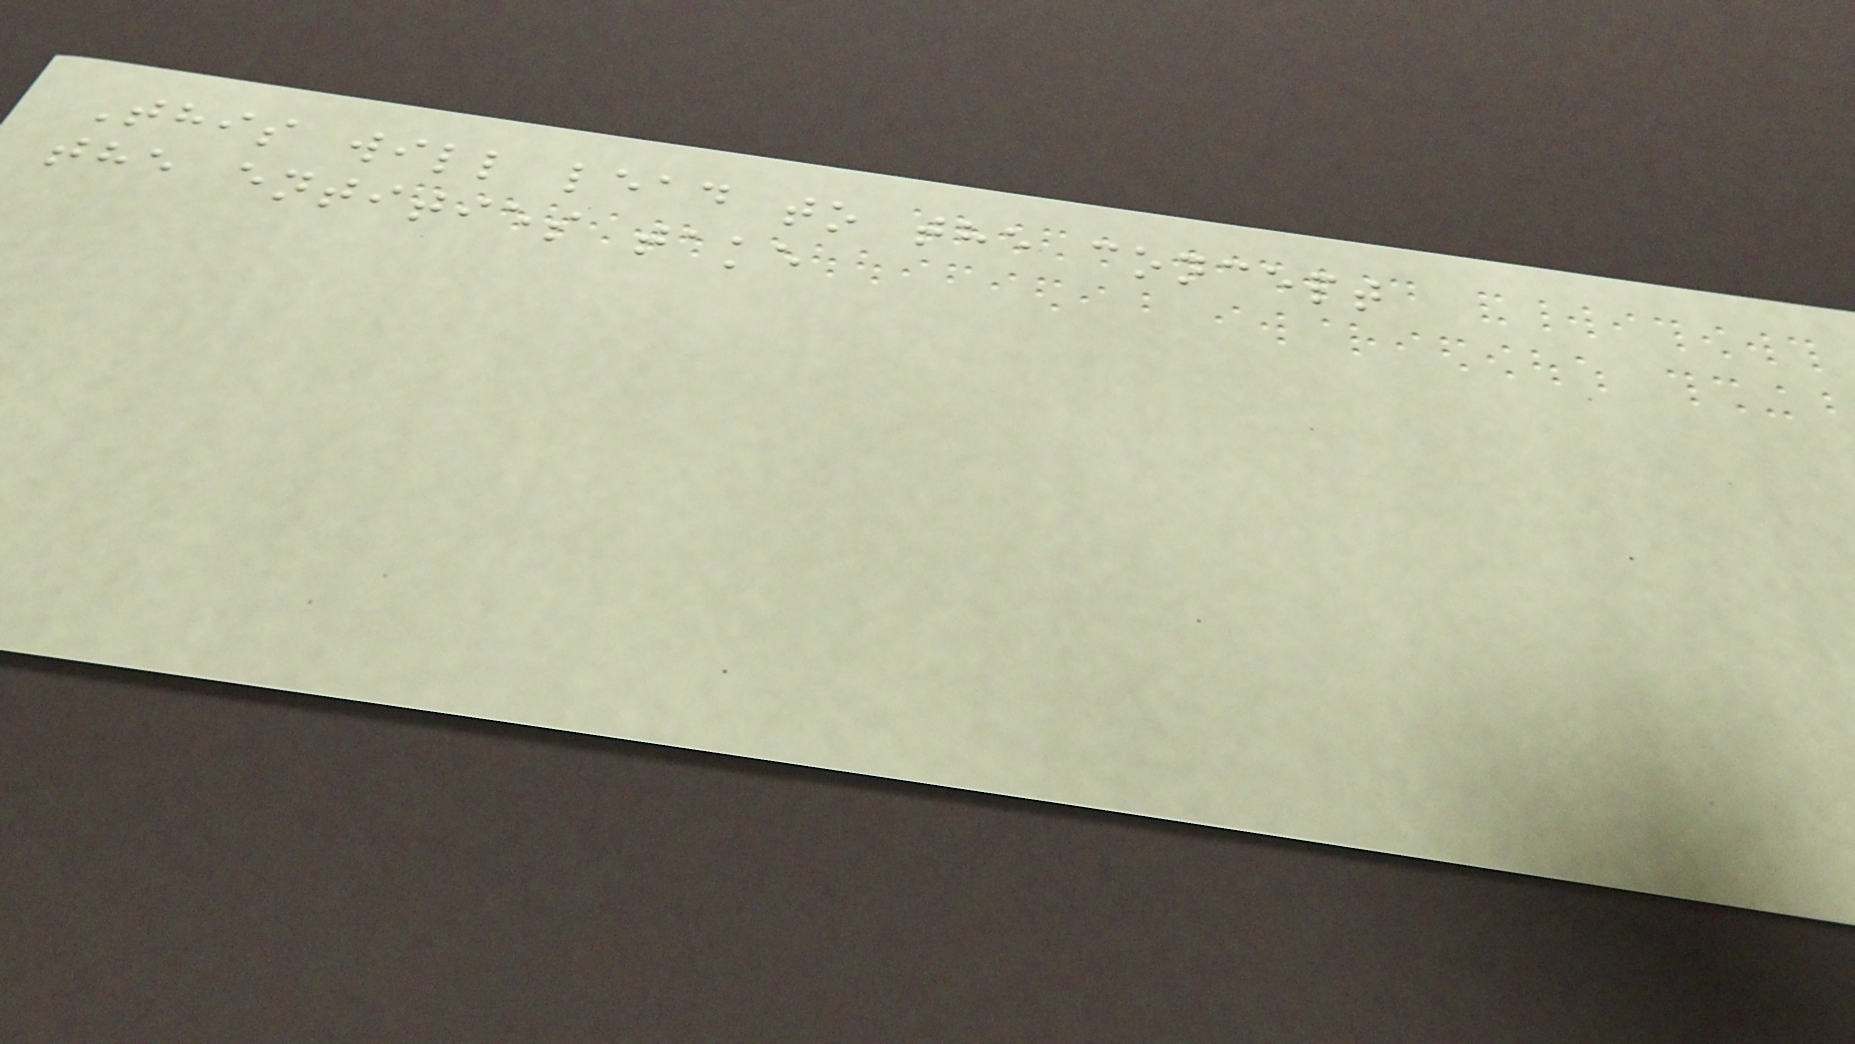This will lead to the concept
the entities take
